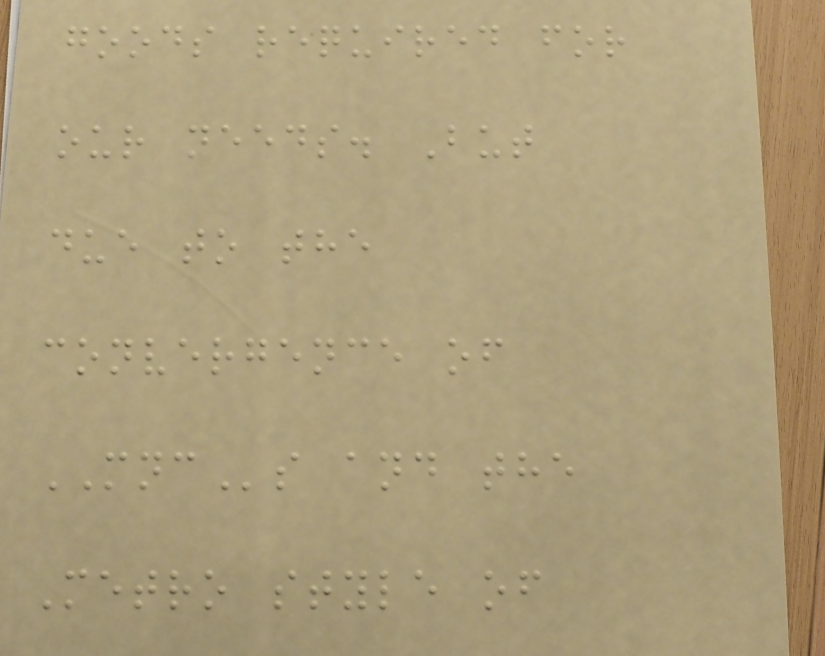goods required for
our needs. But
due to the
convergence of
MNCs and the
Metro style of
